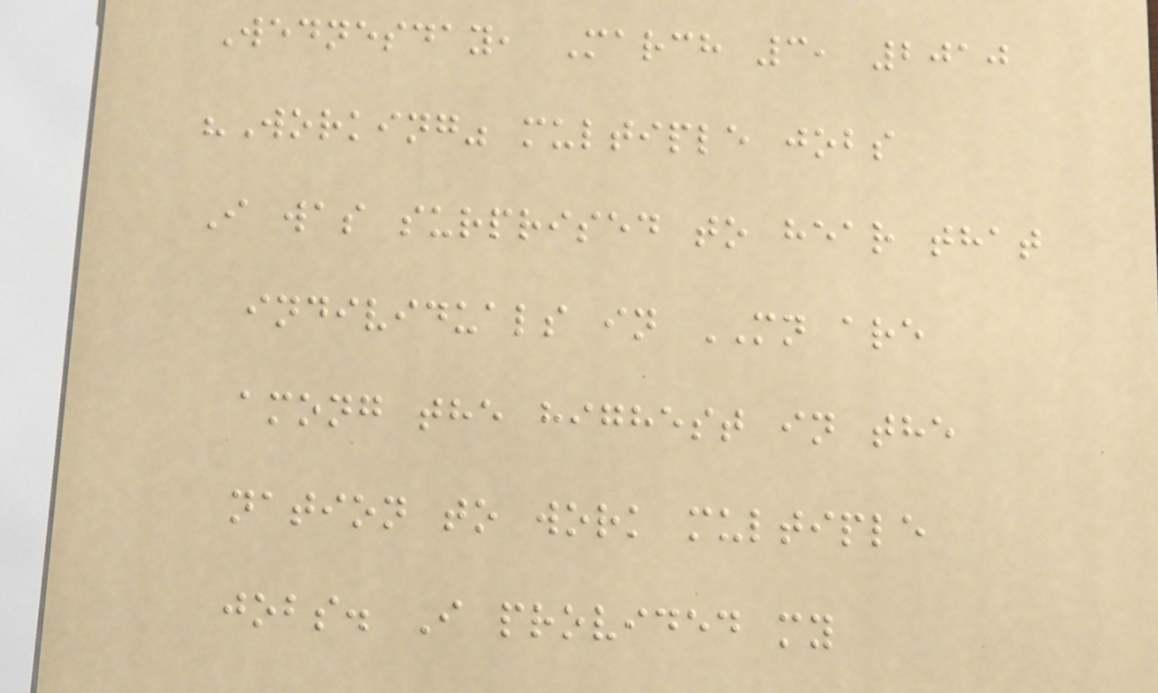Wednesday, March 3, 2010
"Working" multiple jobs
I was surprised to hear that
individuals in MN are
among the highest in the
nation to work multiple
jobs. I provided my
